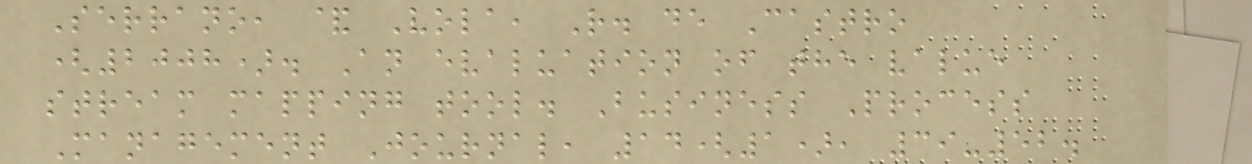Serrano, & Vola, R. de Castro
(2008). An evaluation of the value
stream mapping tool. Business Process
Management Journal, 14(1), 39-52.
